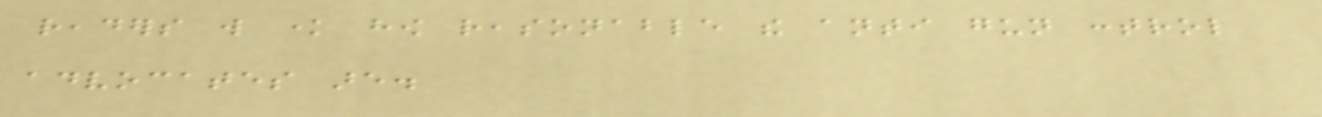readers will know how reasonable the anti gun control
advocates are.
